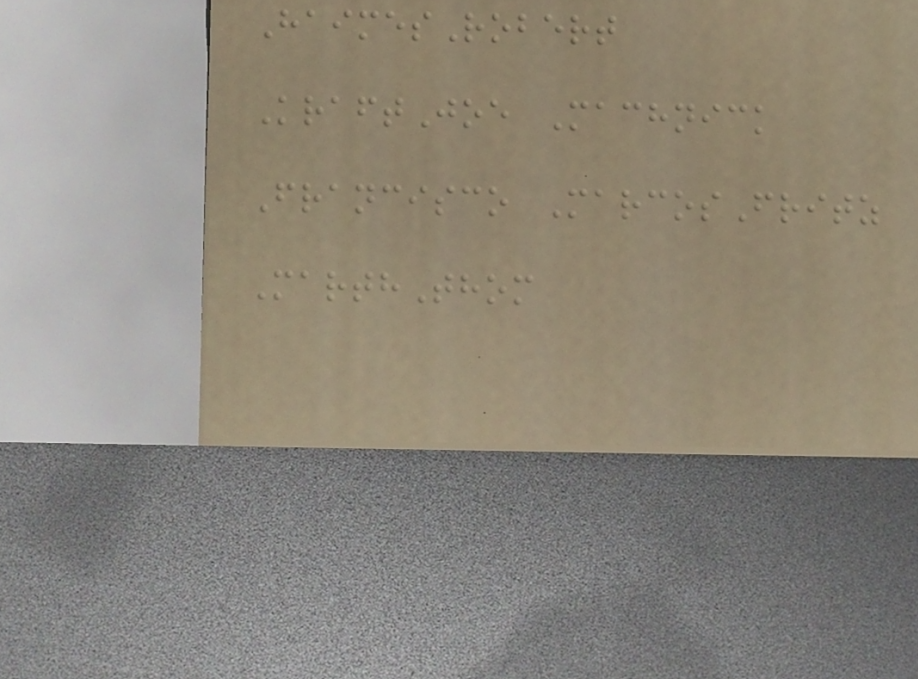HaimesRobert
KraftJoe Machnick
Francisco MarcosFritz
MarthThom
